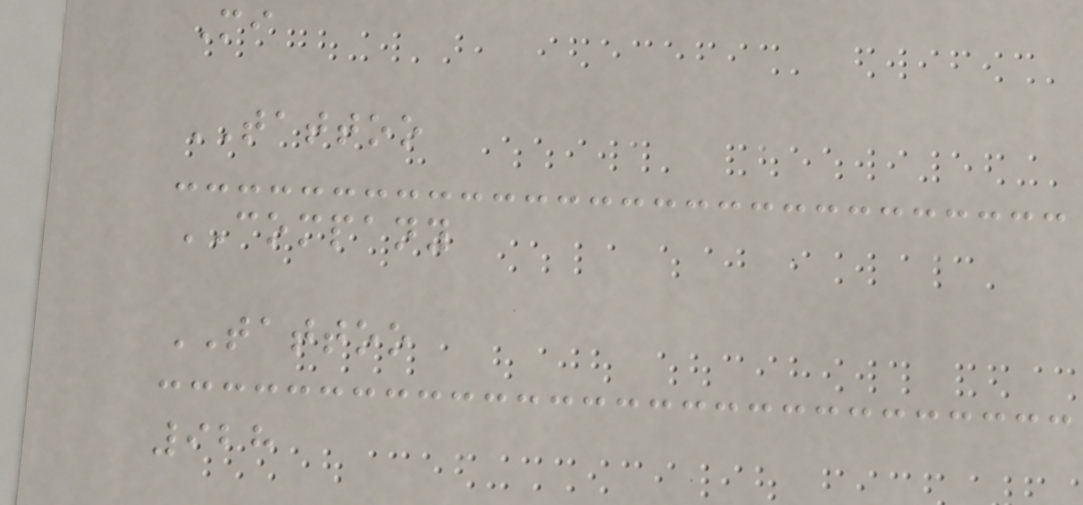Mi
TATTOO
COMPANY
TATTOO
928
